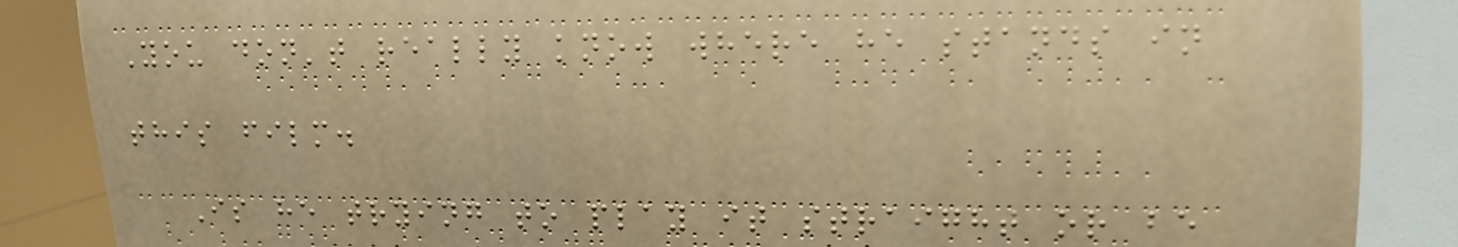You don't really know where he stands in
this film.
Is he trying to play it straight or be
